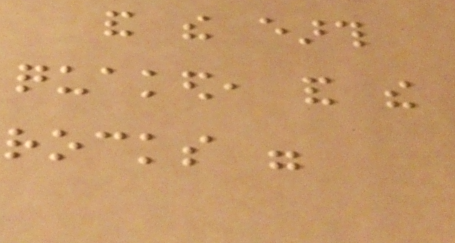and the earth
quaked, and the
rocks were
